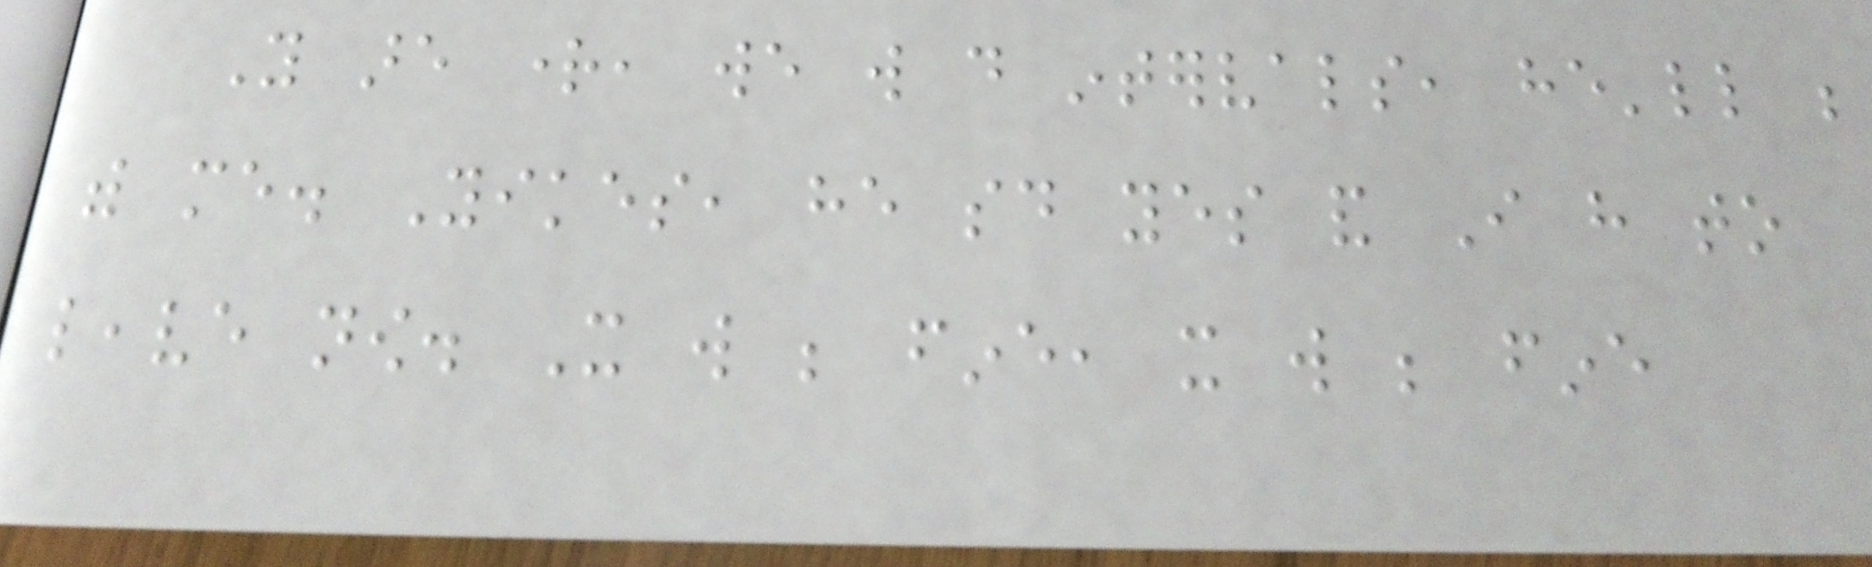You are right, we will do intervals, he'll be
with me. Yikes, he said yes and I have to
leave now. It will be fine, it will be fine
